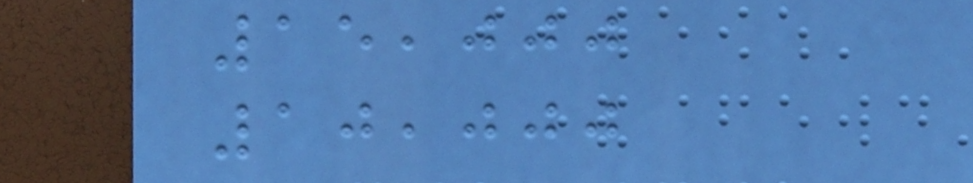15,000
10,000
